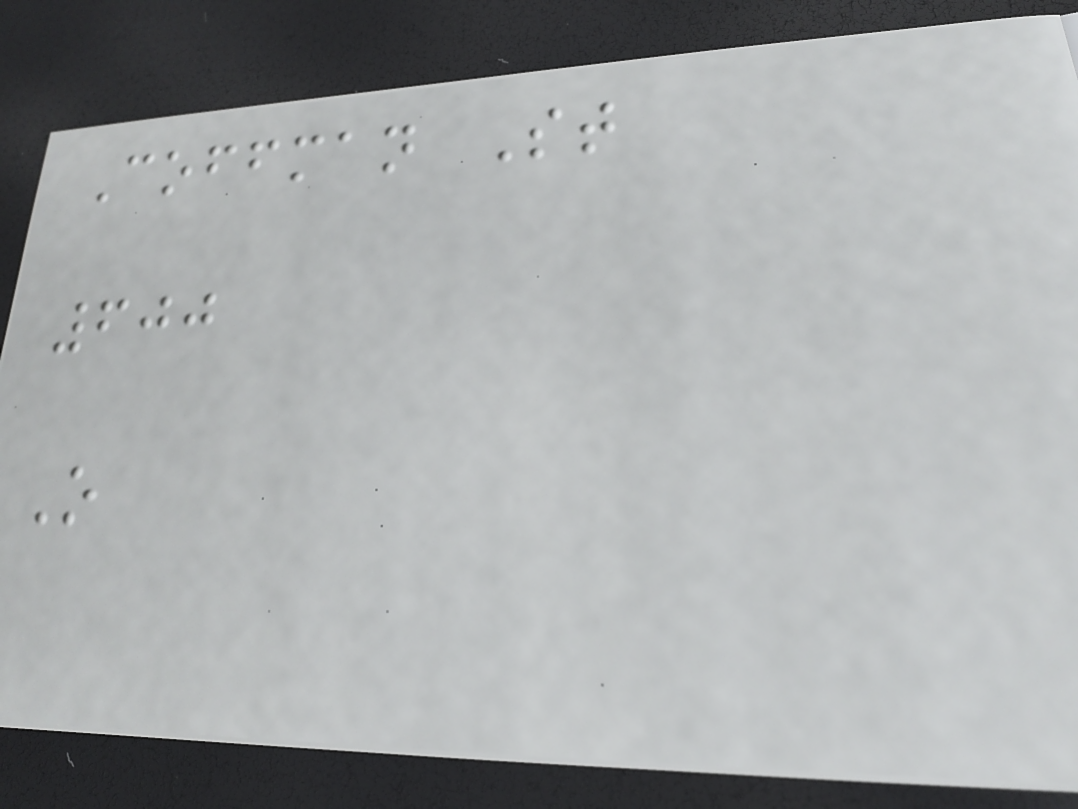Coffman St
600
O
